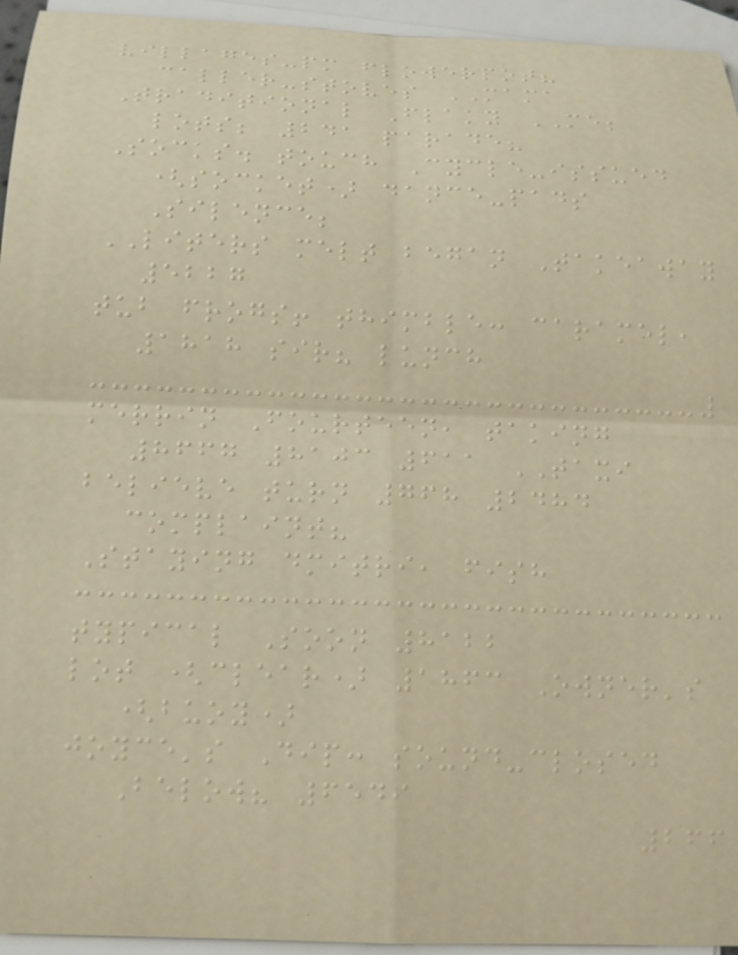villages-pm flowerpot?
caller-stoves MAMA
Traditional Flaky ME;
lots; 241 parade?
Socks. touch Cycle-issued
(socket) dance-pads
Silence;
LITERS melt began Takeaway
5227
tub frogs! thimble: caramel,
1818 sir? lunch
merrin Fourteen, taking
8667 8103 611 TAXI
believe turn 768 2484
complaint?
Staying dmitri, fish
typical Soon 8122
lot (clear) 1863 Owner's
(buoy)
joyce's Dip: sound-closed
Below? 6549
266
